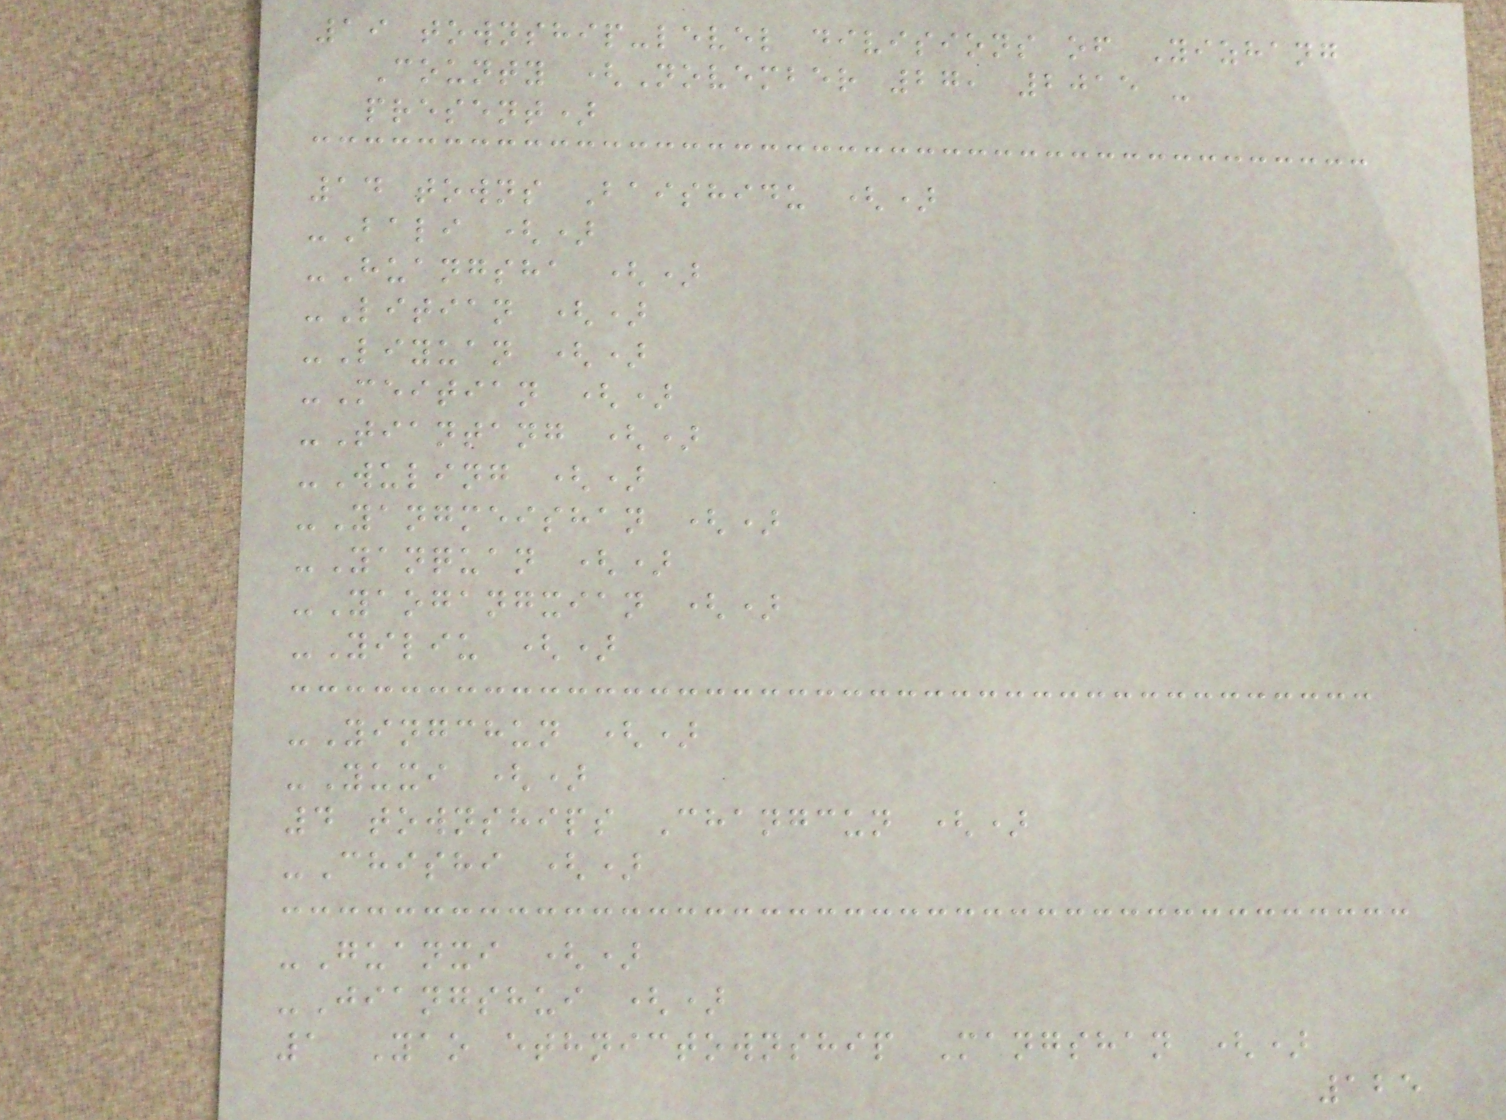19 township-level divisions of Yizhang
County (November 27, 2015 -
present)
14 towns Baishidu ()
-Bali ()
-Huangsha ()
-Litian ()
-Liyuan ()
-Meitian ()
-Tiantang ()
-Wuling ()
-Yangmeishan ()
-Yanquan ()
-Yaogangxian ()
-Yiliu ()
-Yingchun ()
-Yuxi ()
4 townships Changcun ()
-Chishi ()
-Guanxi ()
-Jiangshui ()
1 Yao ethnictownship Mangshan ()
125
